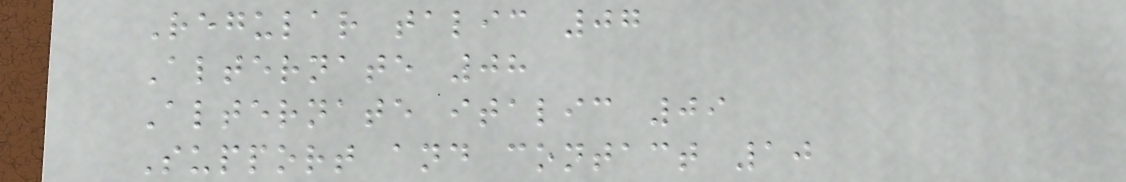Regular talic 07
Alternate 08
Alternate italic 09
Support and contact 10
